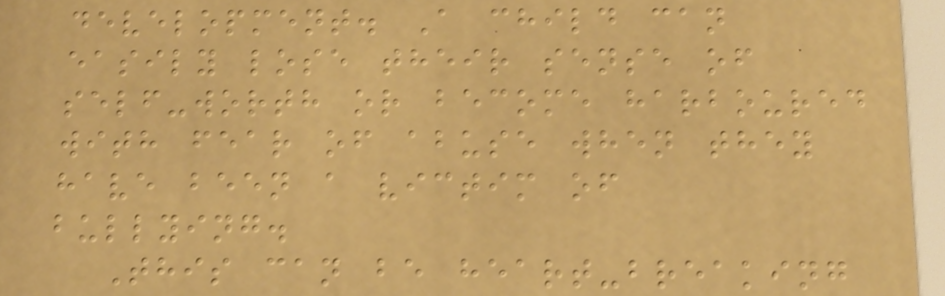development. A child can
easily lose their sense of
self-worth or become harboured
with fear of abuse when they
have been a victim of
bullying.
This can be heart-breaking
